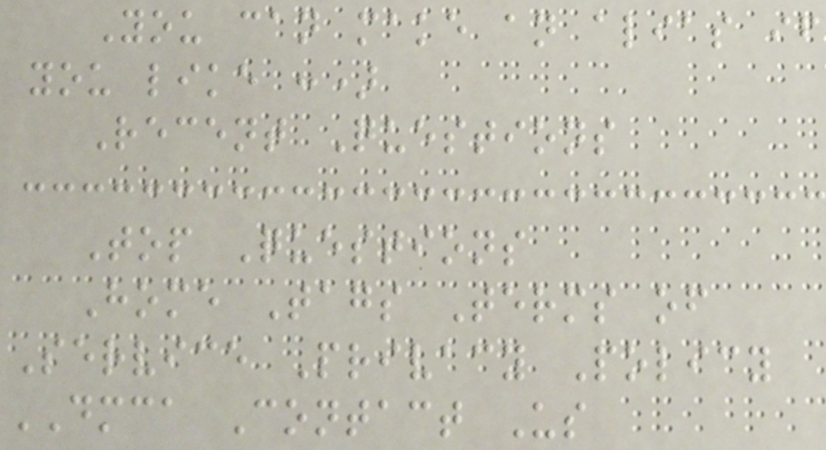You can make an alias if
you like :)
Recent Questions
Top Questions
Home Tags Terms of
Service Privacy Policy
DMCA Contact Us
